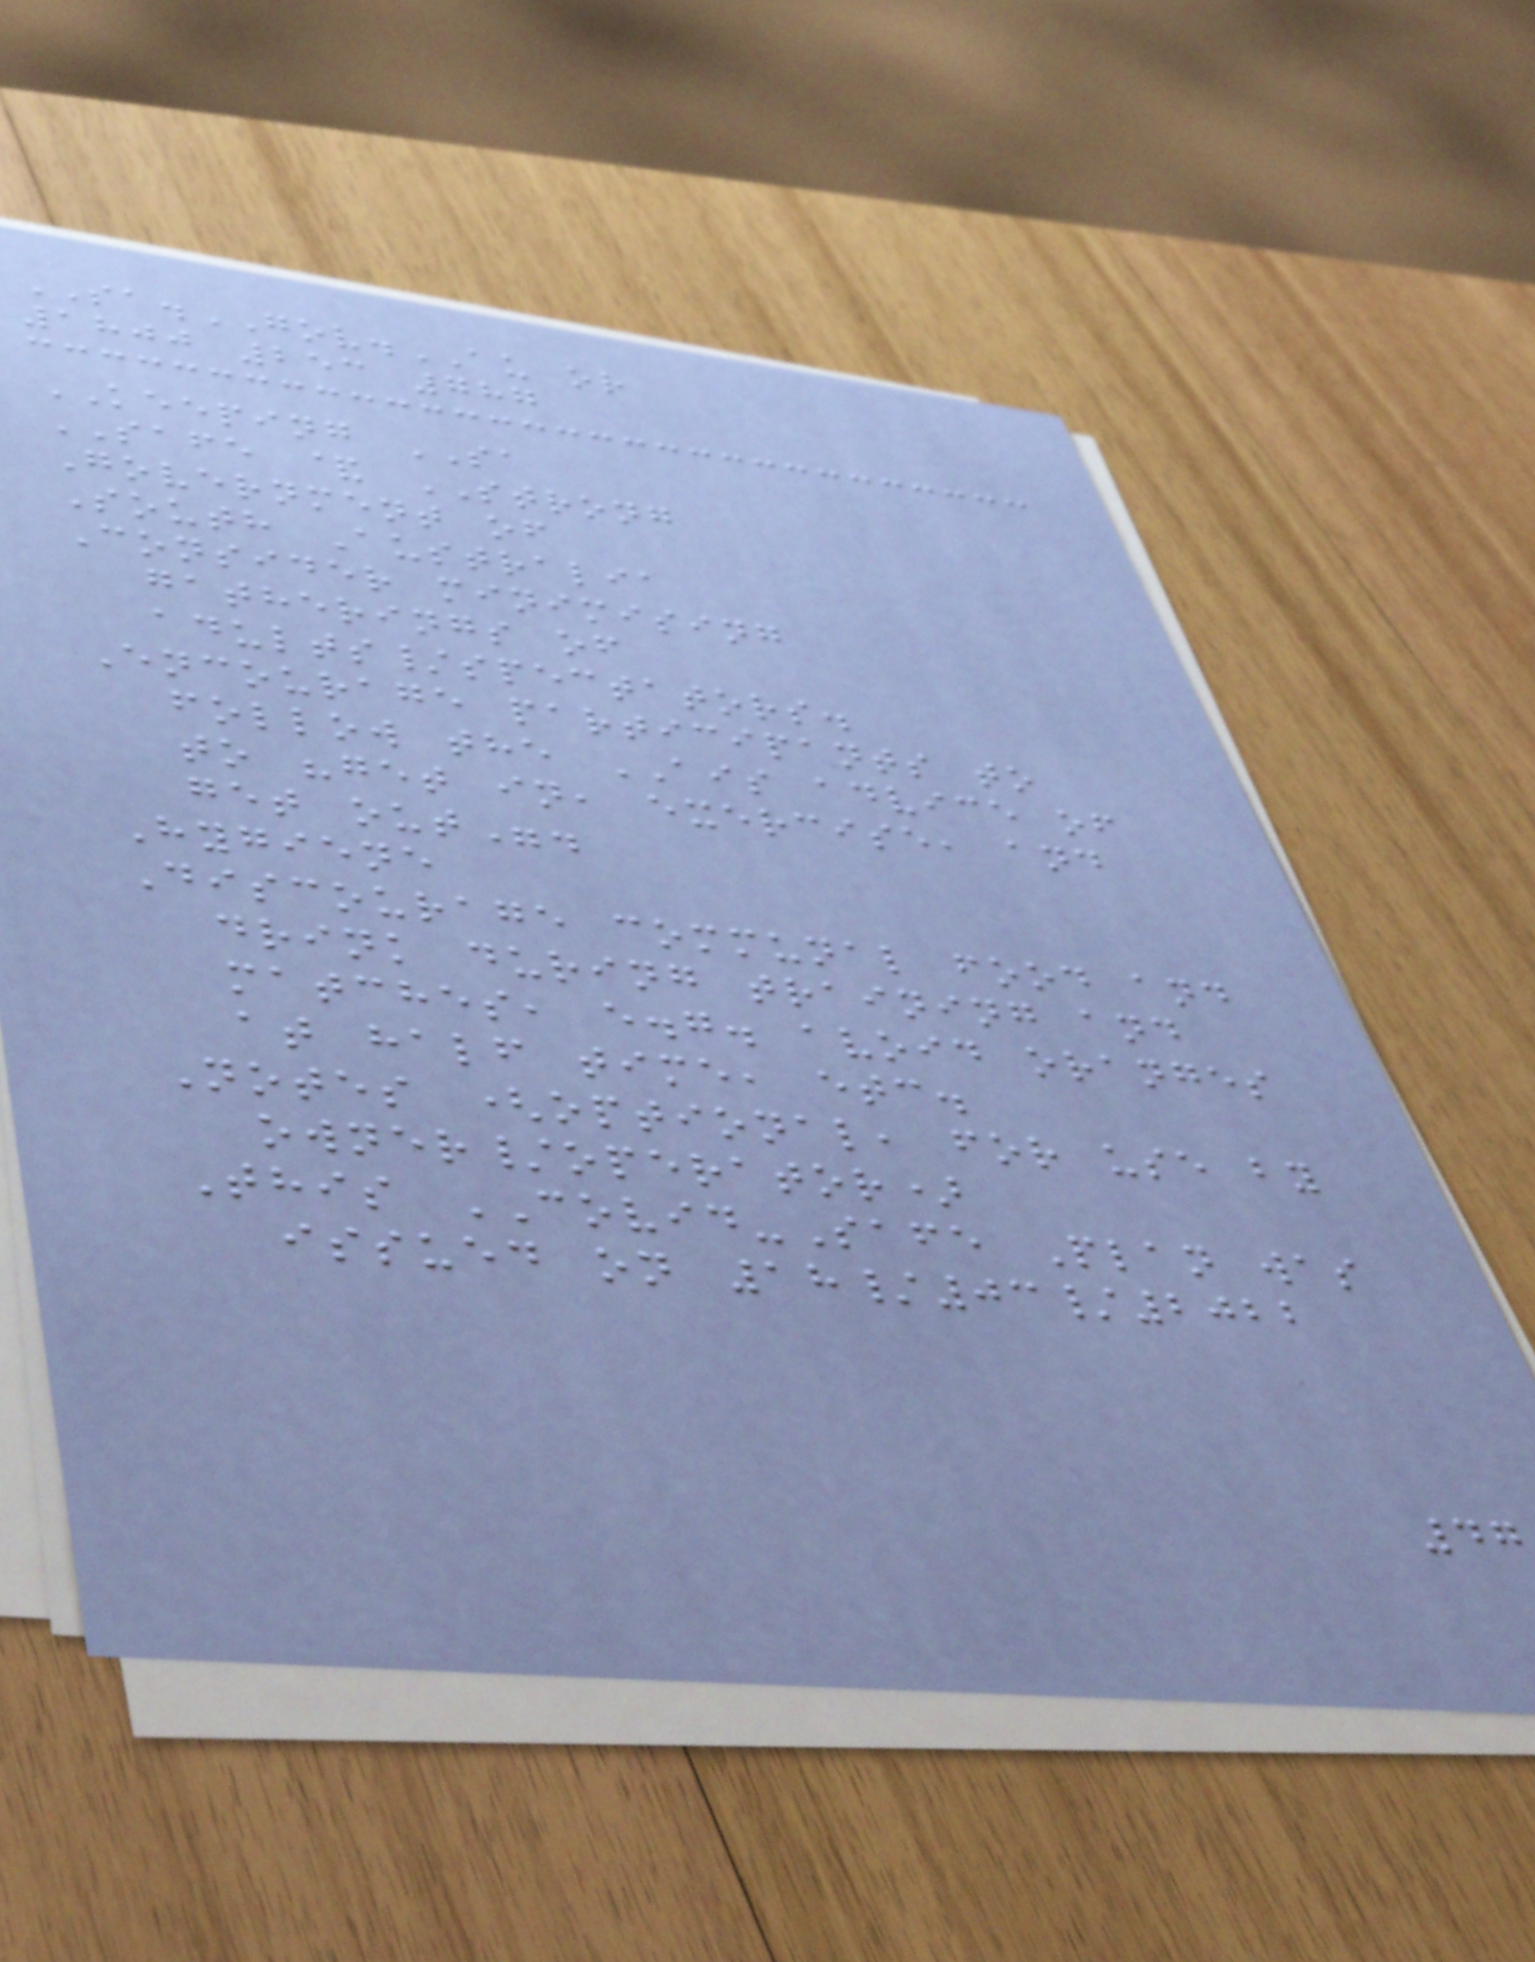SA.GOV.AU or
1800 253 787
KEEPING SA
SAFE & STRONG
Government of
South Australia
Consider minimising
gatherings of
adults/spectators.
Encourage participants to
follow the AIS advice of
to "get in, exercise, and
get out".
Hygiene
Discourage communal food and
drink during training and
matches, e.g. avoid oranges
at half time, etc.
Notes (optional, for use by
owner/operator)
This COVID-Safe Plan was
issued on 18/03/2022
47
